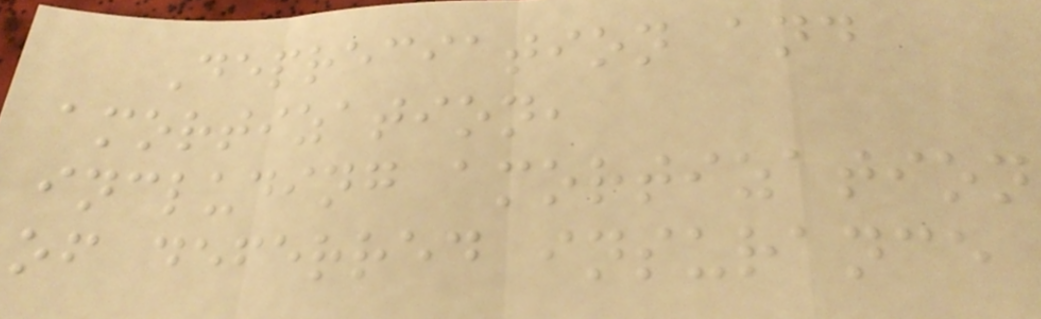Depreciation and
amortization,
including amortization
of deferred insurance
